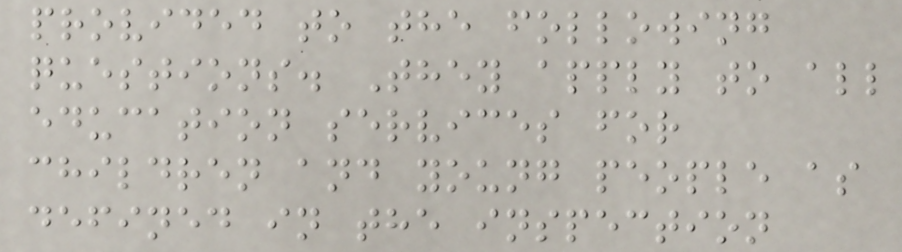provided to the following
questions. They apply to all
education services for
children and young people as
defined in the inspection
